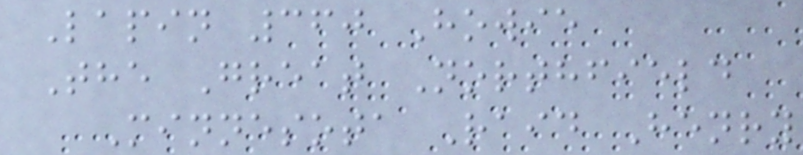Lapin 360 Howie
The Great Northfield
Minnesota Raid Henry
